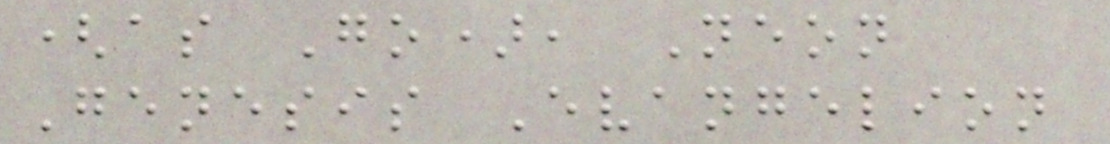(as Go), Neon
Genesis Evangelion
